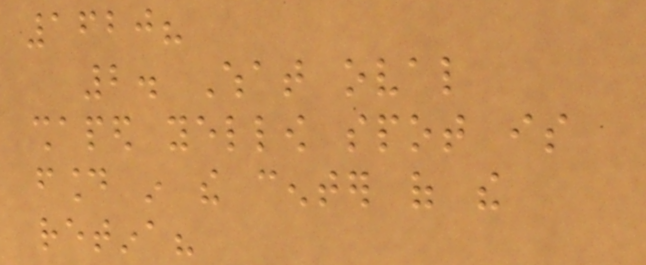1620?
2. What oval
shaped yellow spot is
found in the center of the
retina?
